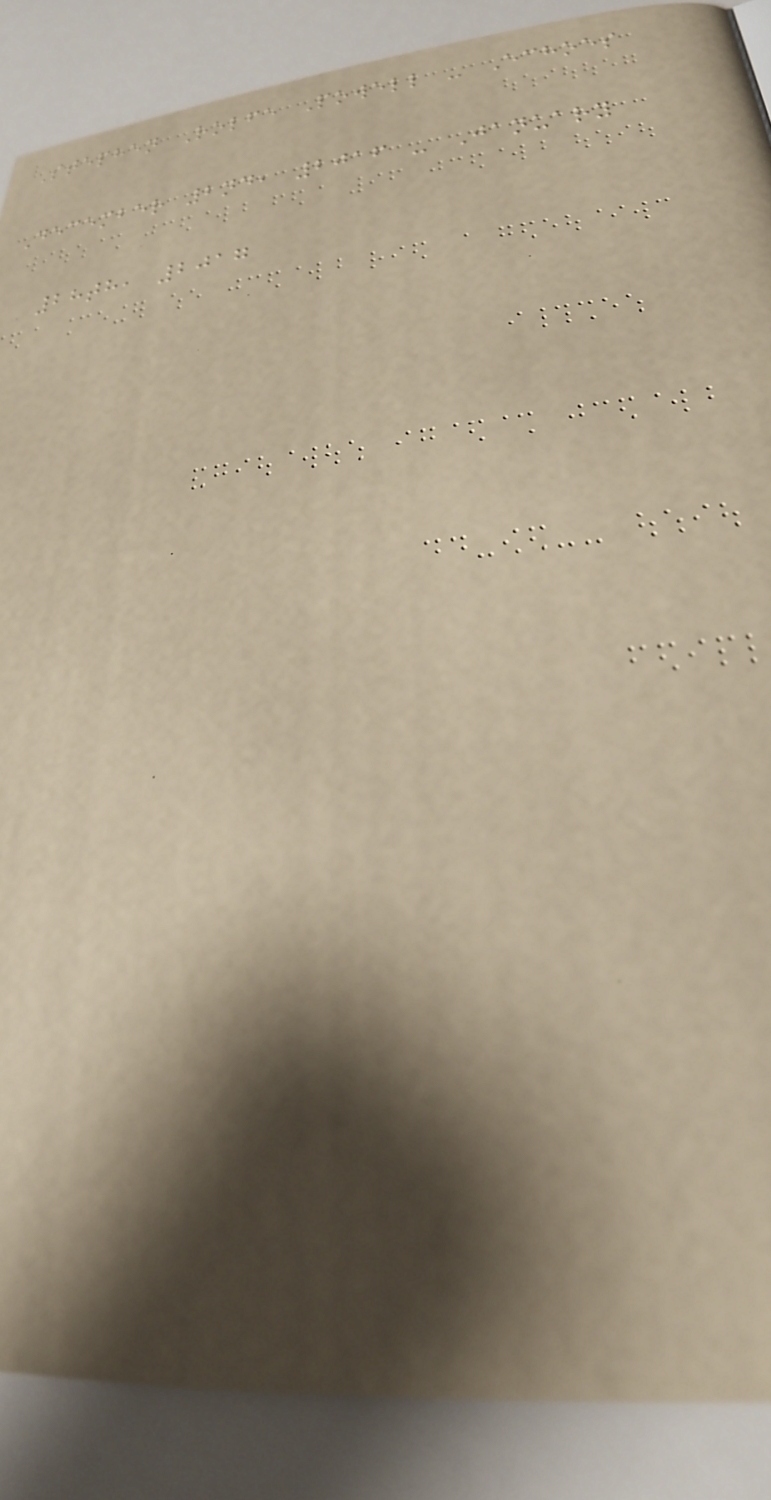Stephen Rolfe Powell - Echoes
December 2nd, 2016 - January
28th, 2017
